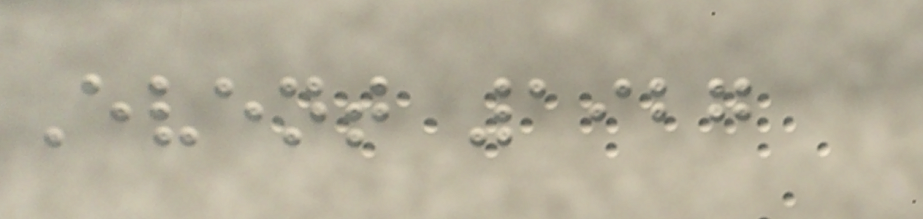Event 1927
